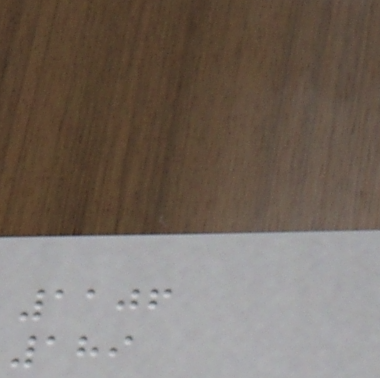1106
189
